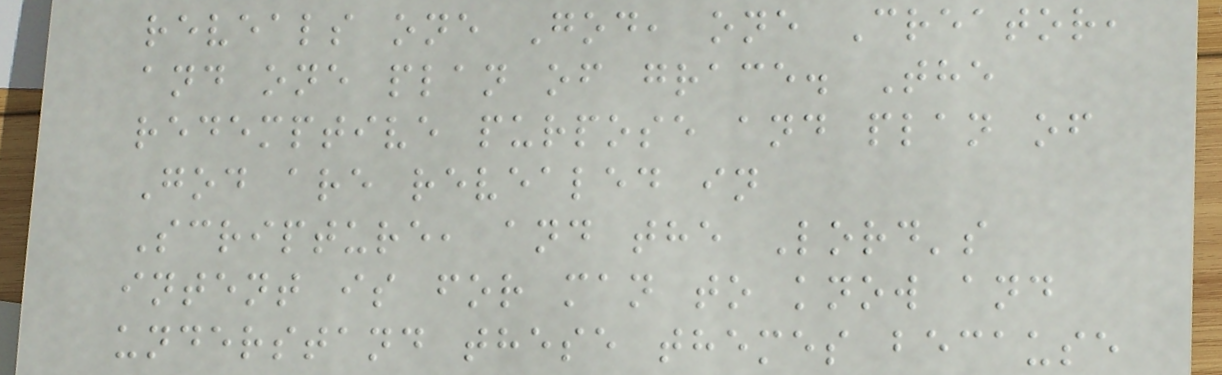reveals one God, one Creator,
and one plan of grace. The
redemptive purpose and plan of
God are revealed in
Scripture, and the Lord's
intent is for man to know and
understand these themes because
